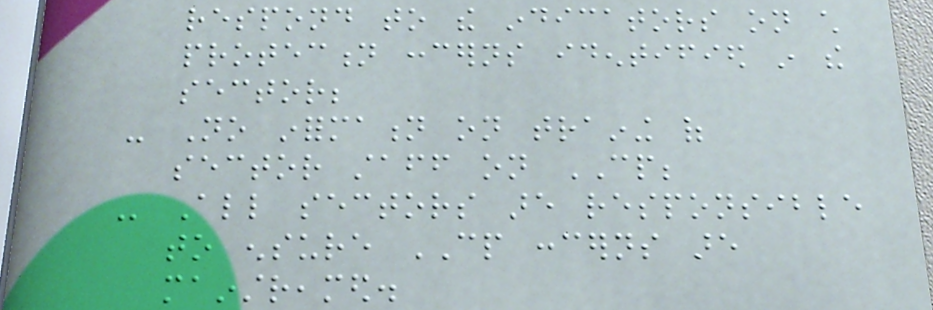respond to the indicators on child
protection concerns identified in the
sector;
- No information on training of
sector staff on CP;
- All sectors are responsible
to ensure CP concerns are
mainstreamed.
